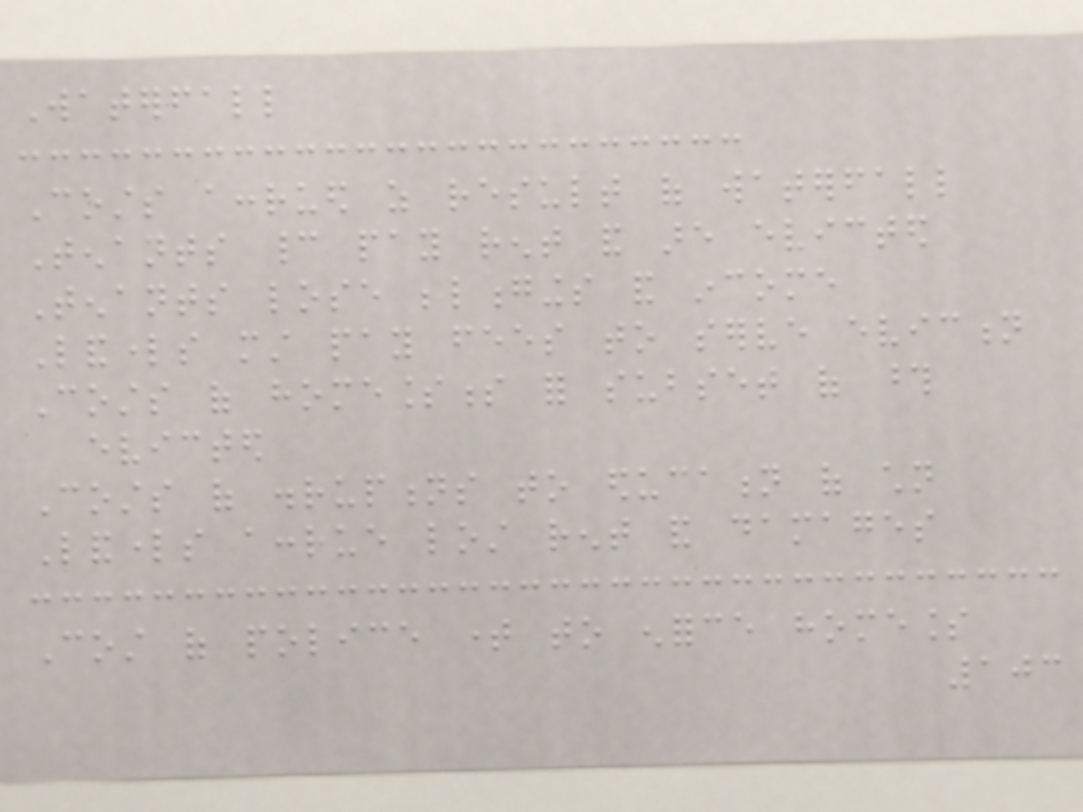Waterfall
Costs accrued as result of waterfall
Tenants cannot pay rent and are evicted
Tenants lose belongings and income
Landlords must pay fees to serve eviction
Costs of homelessness for subset of those
evicted
Costs of disruptions to education of children
Landlords accrue lost rent and damages
Cost of police time to enforce homeless
103
